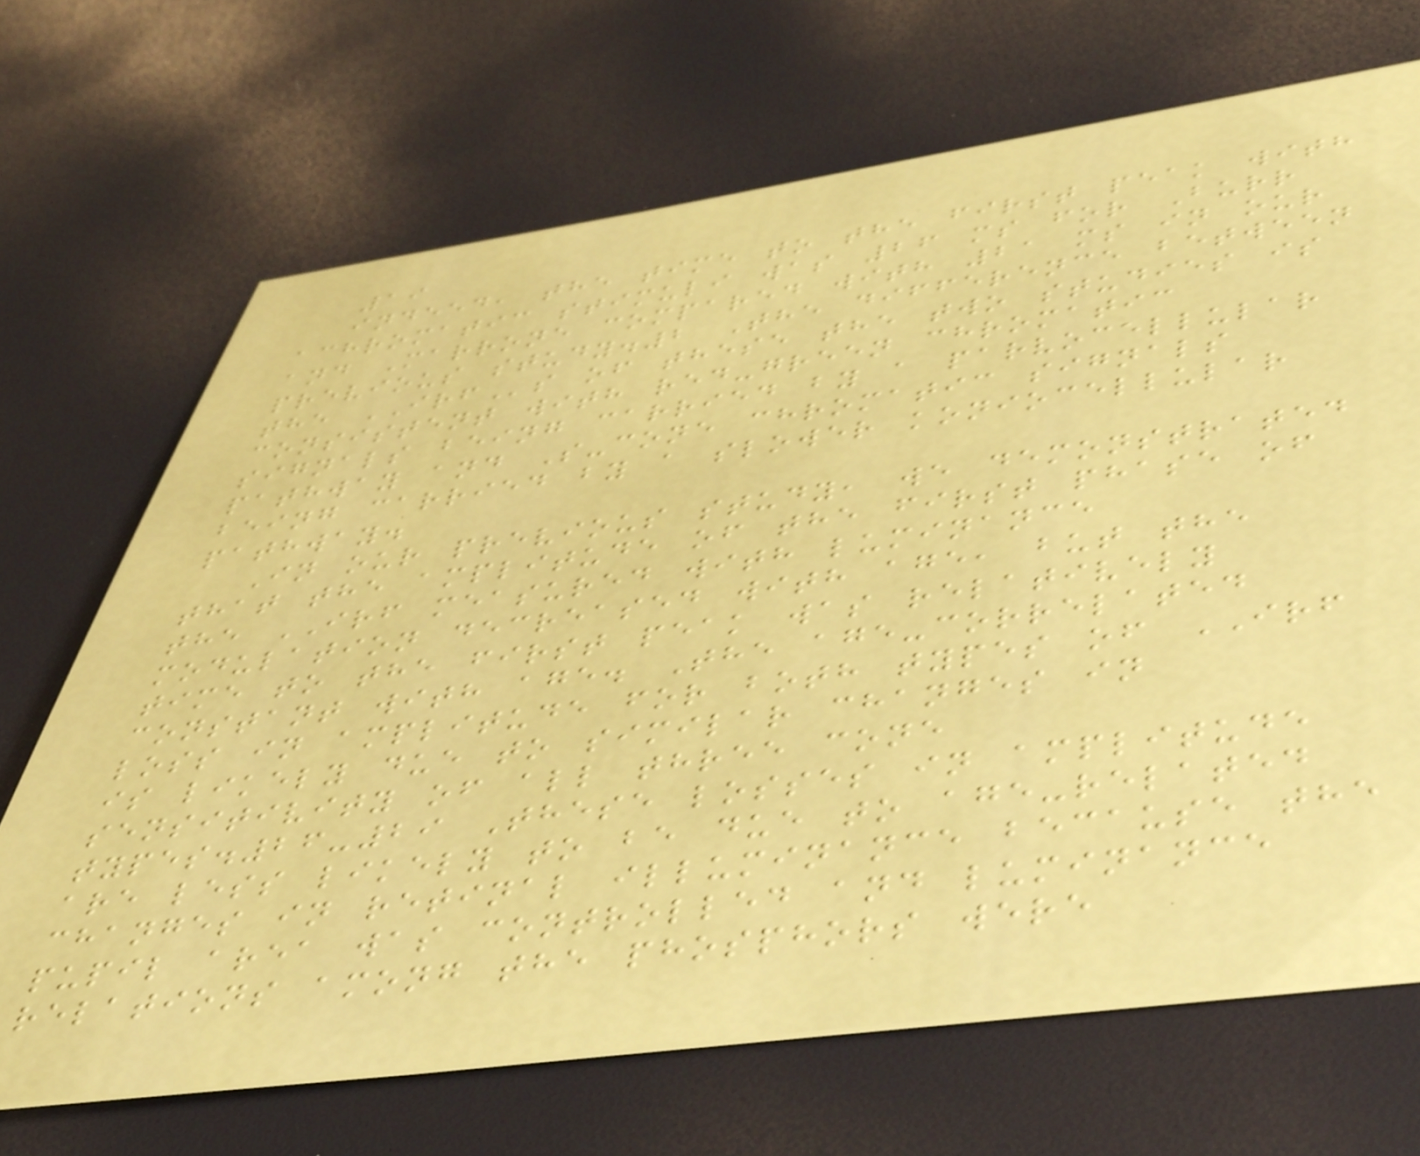19
indeed, the time to the first peak with
achromatic stimuli was 26 ms for Burr
and Marrone compared with 21 ms in our
previous study.2 The difference between
the IRFs of these the two studies is
consistent with red-green chromatic
signals being carried by a parvocellular
pathway and S-cone chromatic signals
being carried by a slower koniocellular
pathway.
In our previous study, we demonstrated
that the amplitude of the first phase of
the IRF measured with luminance
modulation decreased with age, but the
time to the first peak was relatively
constant with age. The age-correlated
loss in amplitude for both types of IRF
is likely due to similar changes in
sensitivity of all three cone
types.26-29 These losses in amplitude
are less likely to be due to age-related
changes in retinal illuminance because the
pupil area was controlled and luminance
relations among the phosphors were
